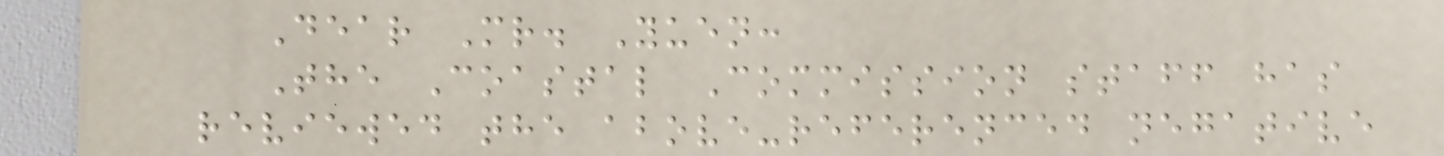Dear Mr. Yuen:
The Coastal Commission staff has
reviewed the above-referenced negative
